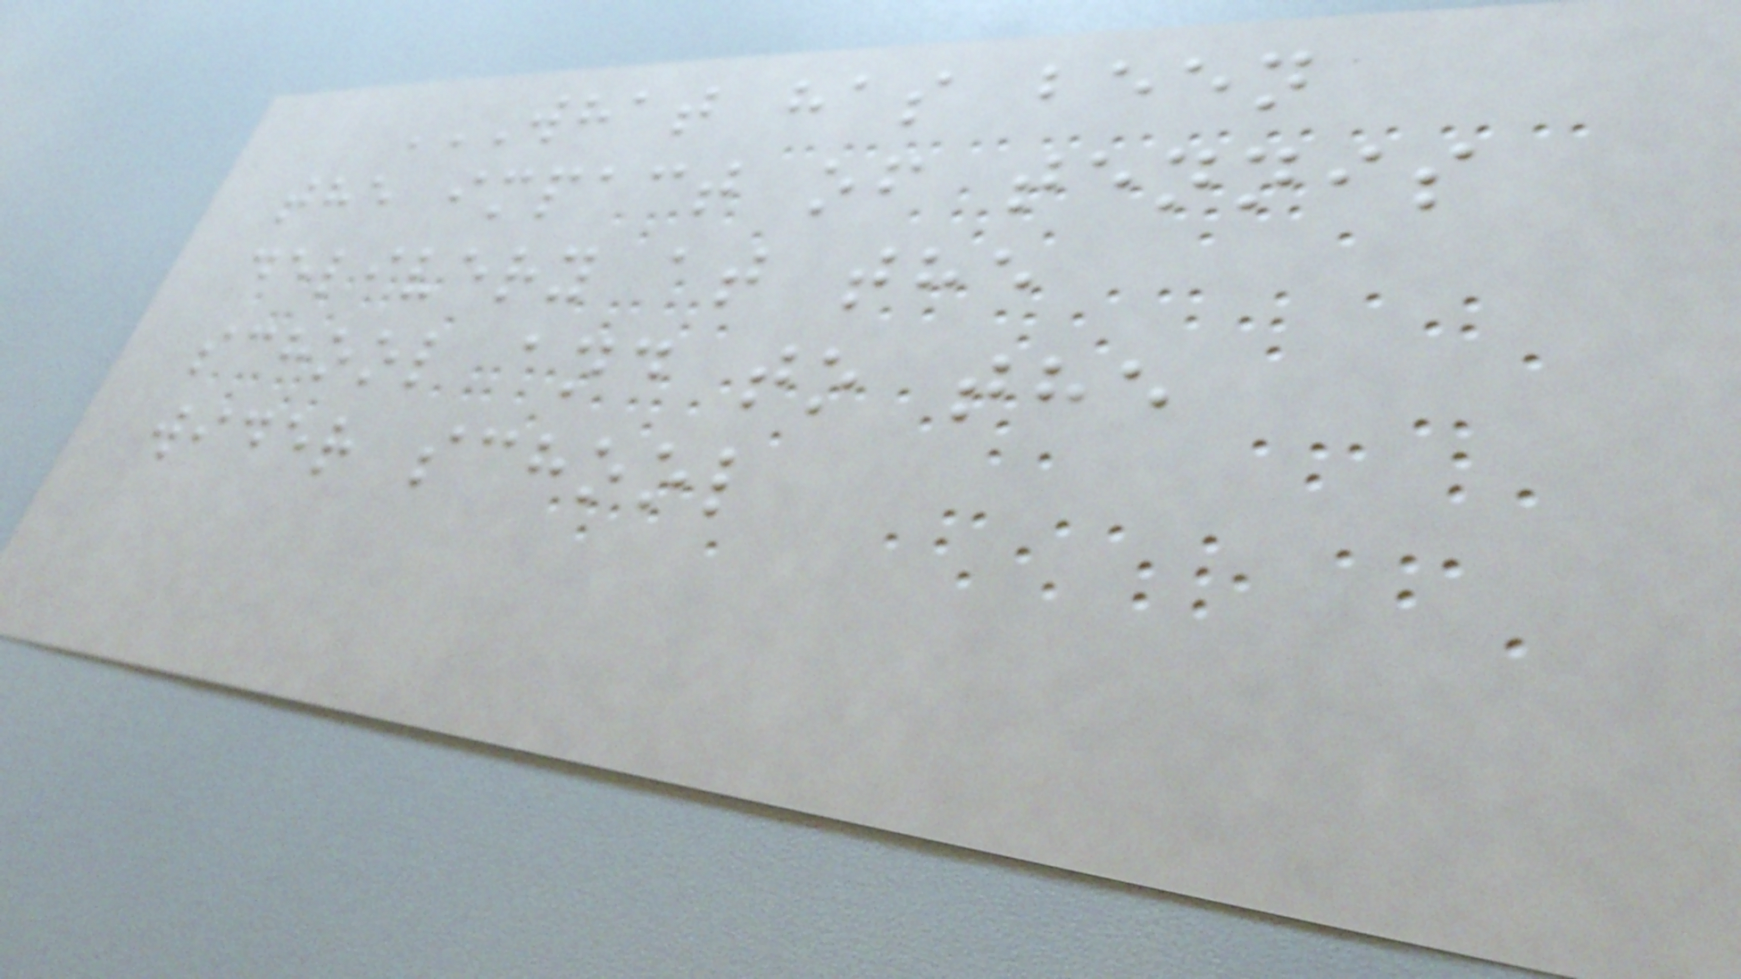WHAT HAS BEEN
THE IMPACT OF TENNIS
DELIVERY AT THE
SCHOOL AND TO THE
WIDER SCHOOL
